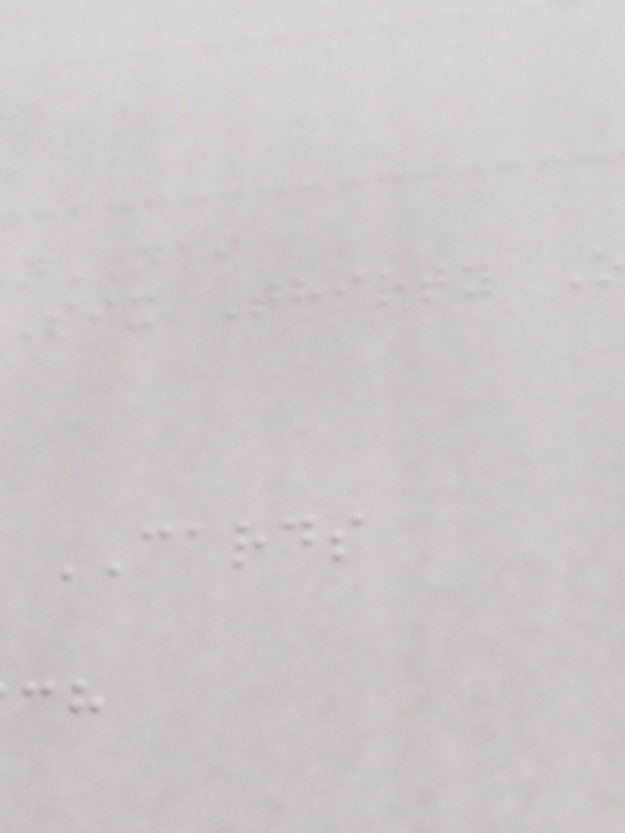nDAI
Six Thirty
CARDS
